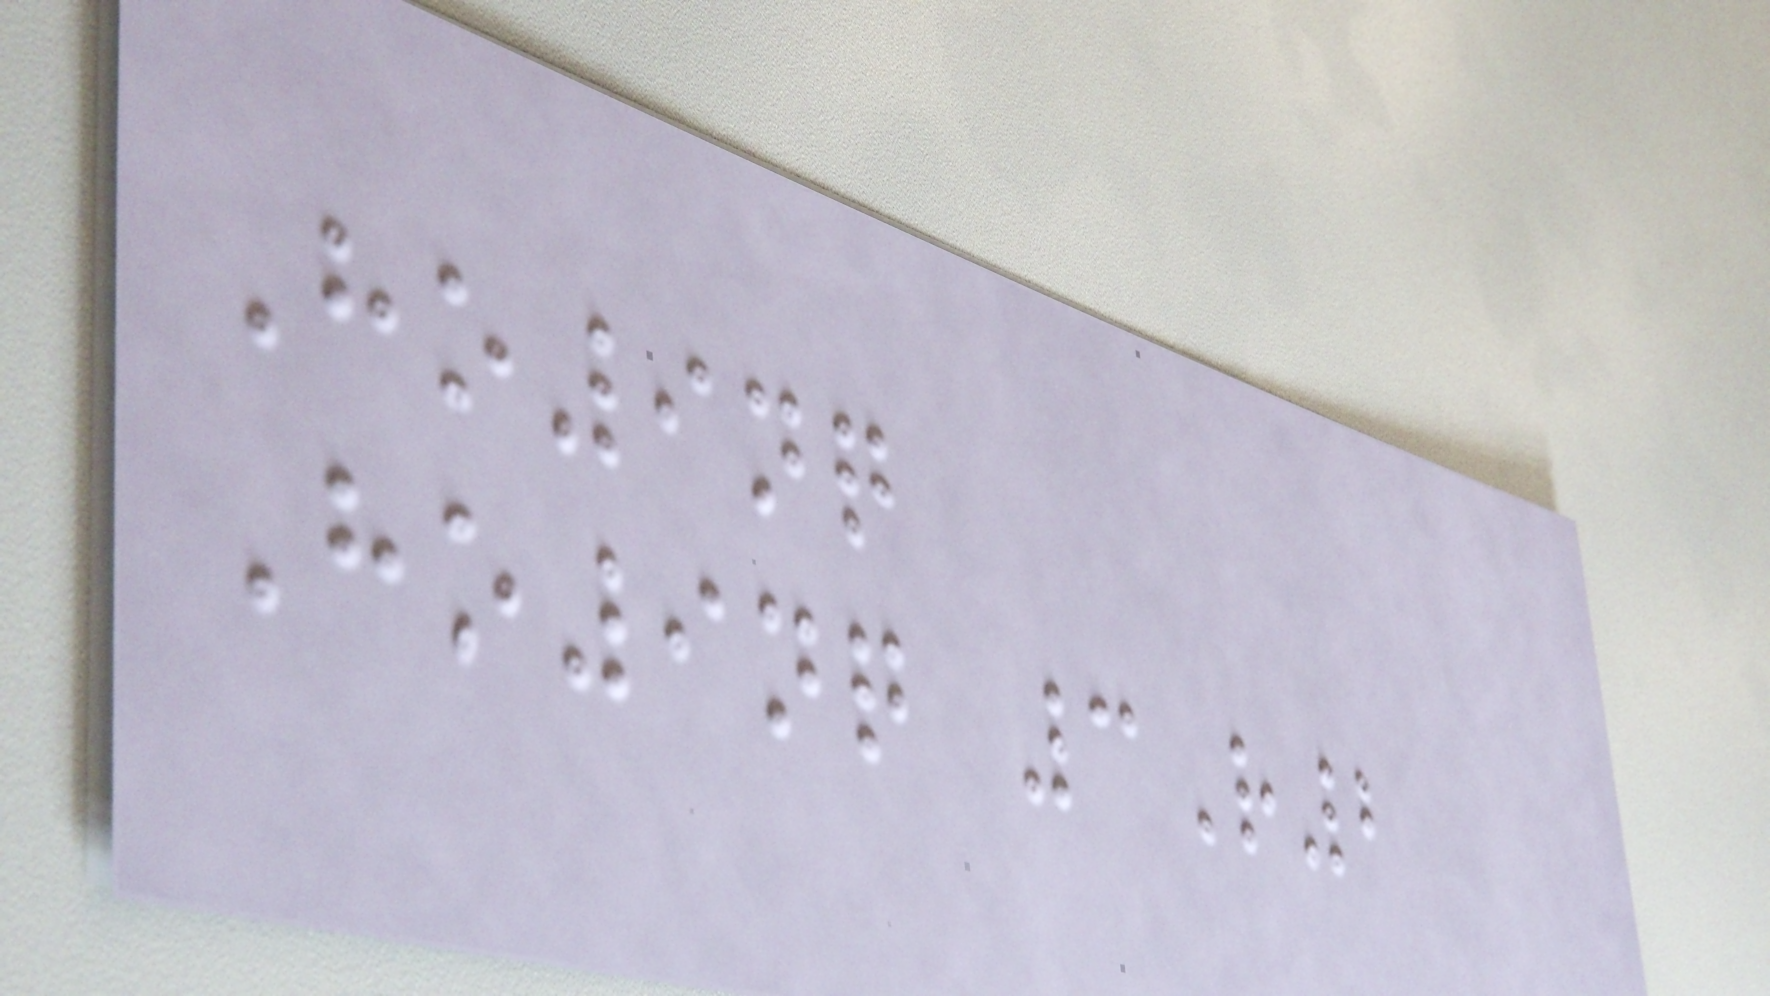Ho9nq
Ho9nq 3R2
